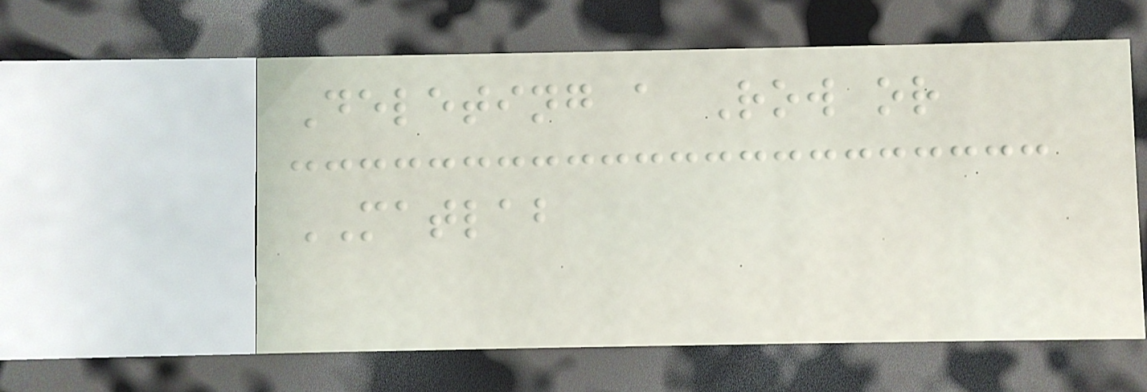Deleting a Row or
MATLAB
